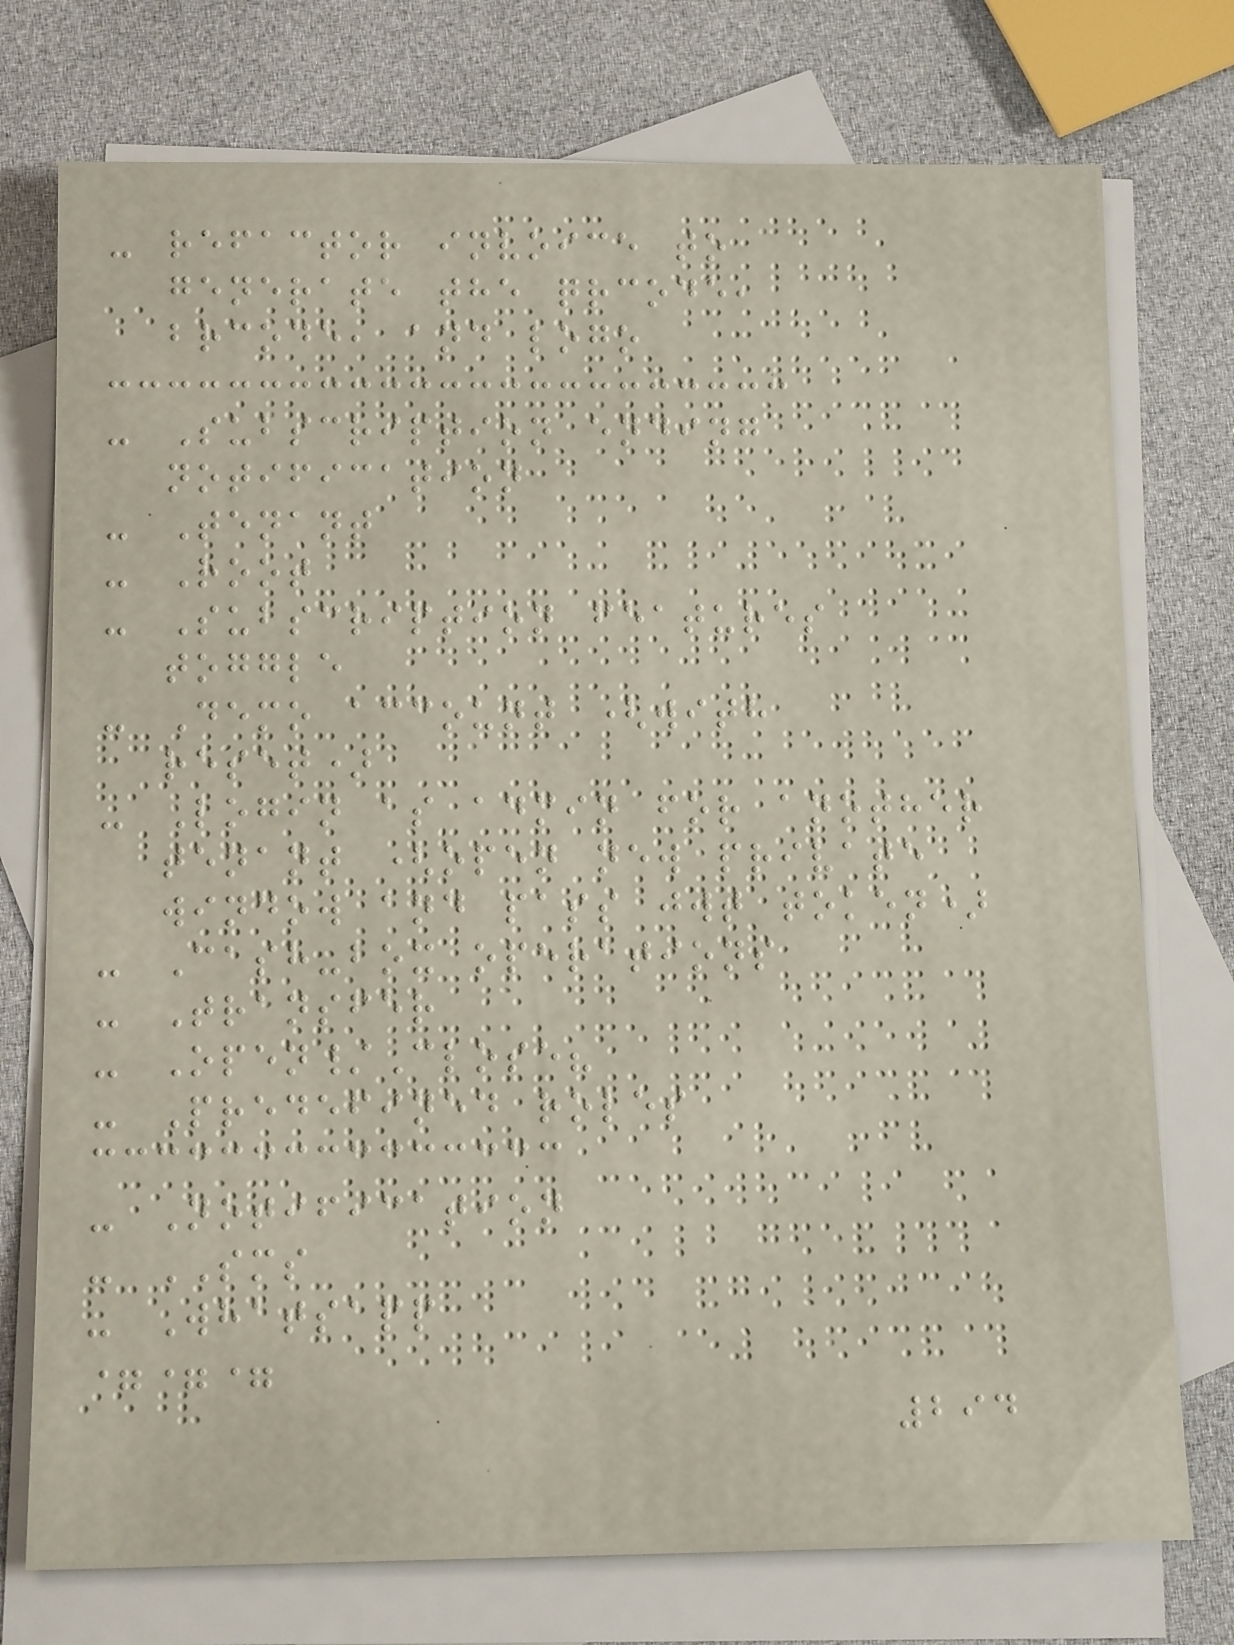- refactor invoice to
generate the qrcode,
brcode, and logo
- Subscription ending
notification
- Tenant
- Root
- Subscription features
toggle
- Demo account (with
reset)
- Login as admin for another
tenant (open new private
window and pass jwt token)
- Cash-box operations
- Transfer
- Open/Close?
- Predefined roles
- Notification
- SMS
- Whatsapp
===
294
